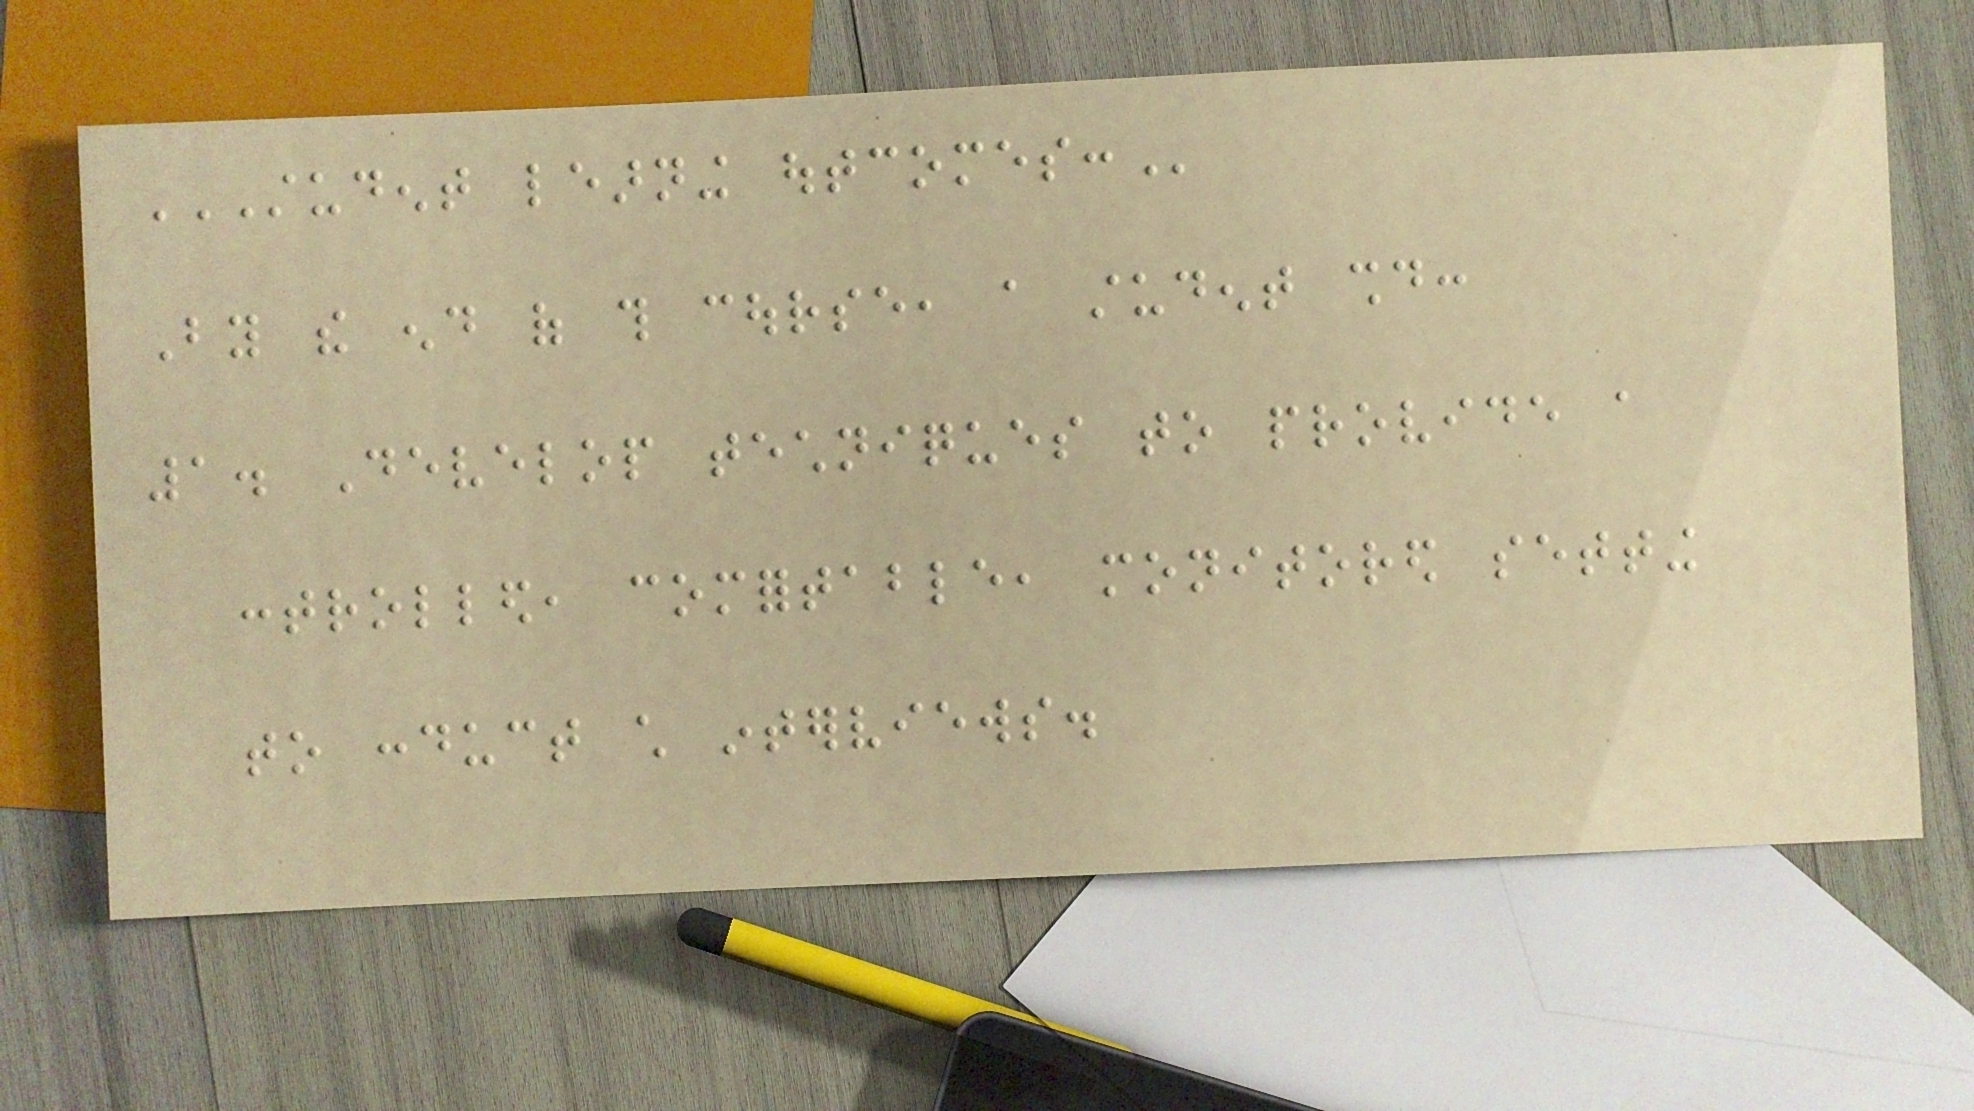STUDENT LEARNING OUTCOMES:
By the end of this course, a student should:
1. Develop techniques to provide a
controlled, comfortable, monitored setting
to conduct child interviews.
